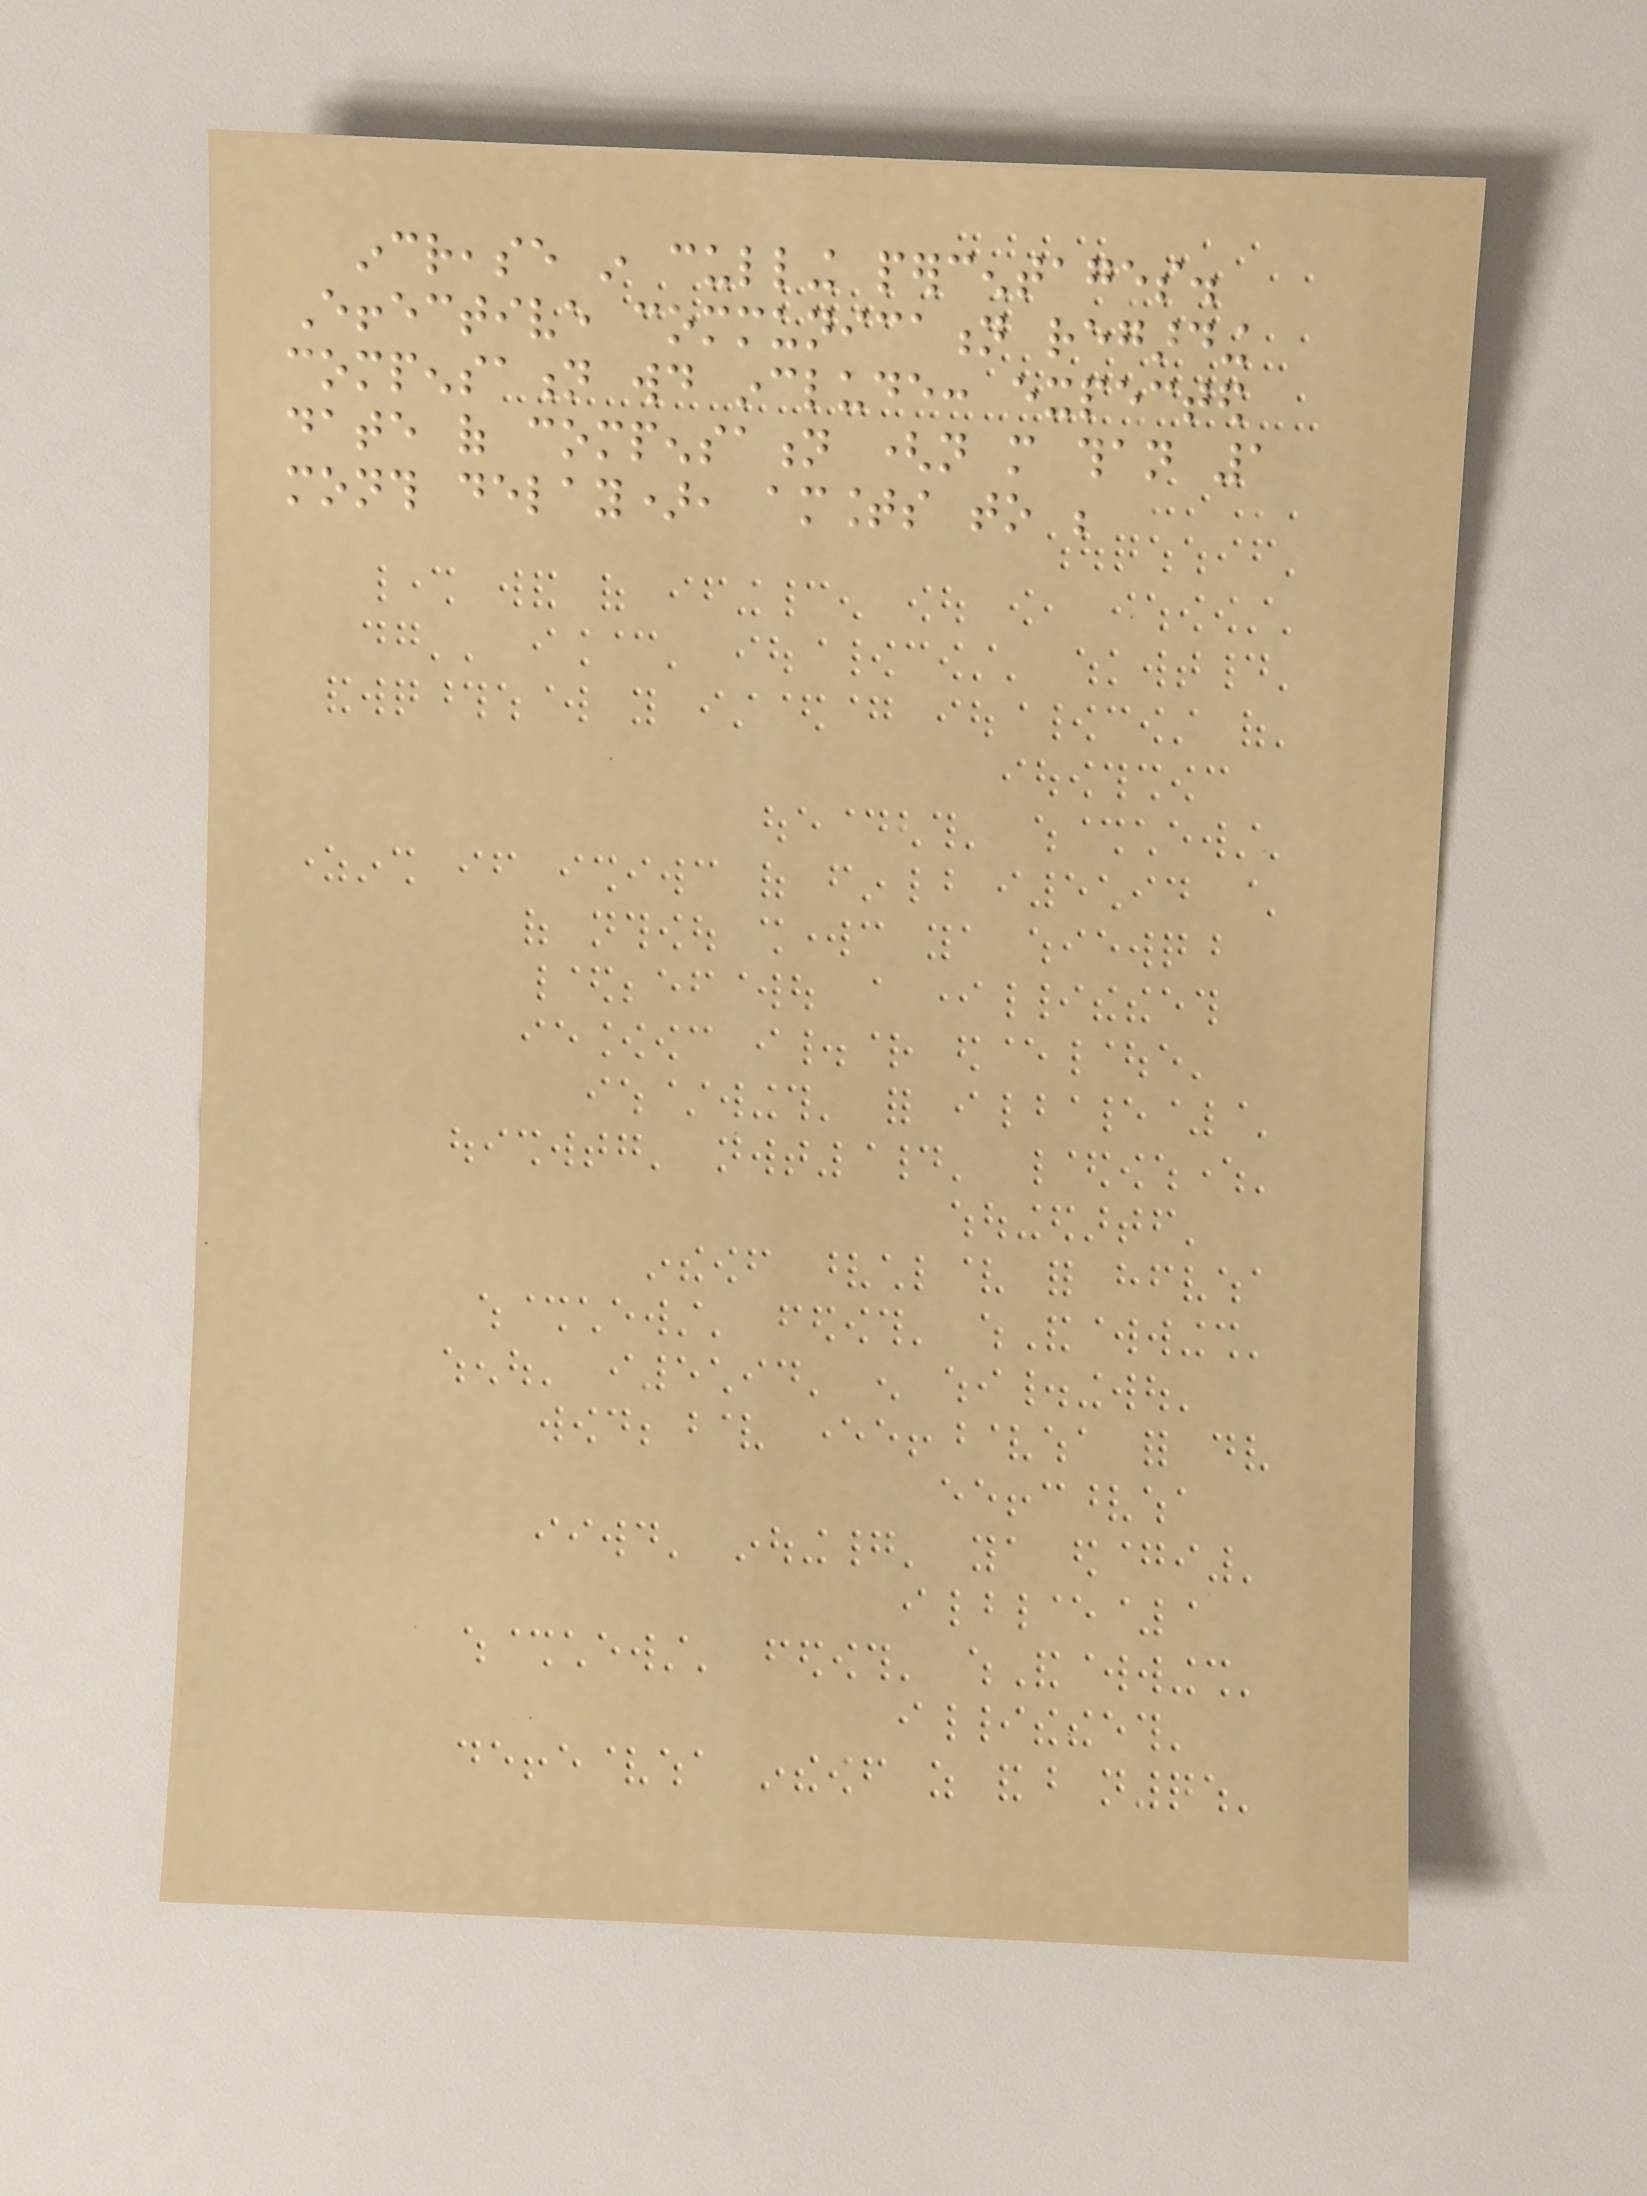increase in culling percentages.
Effective communication regarding
compensation would include: expected
date of compensation (not more than 1
month delay), amounts to be
